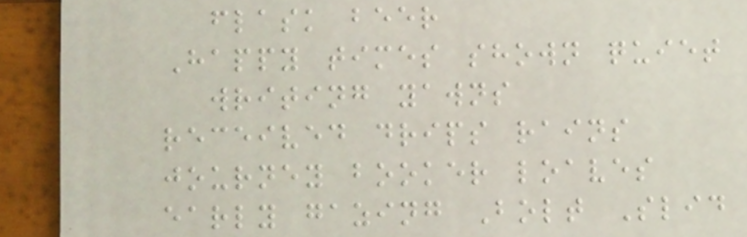flask beer
Happy times shown quiet
writing yawns
received drips rains
journey booker loaves
early gazing Bolt Slid
